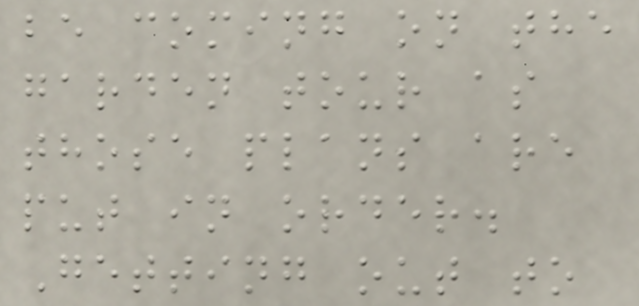be coming on the
garden tour as
those plans are
put in order.
Getting out to
